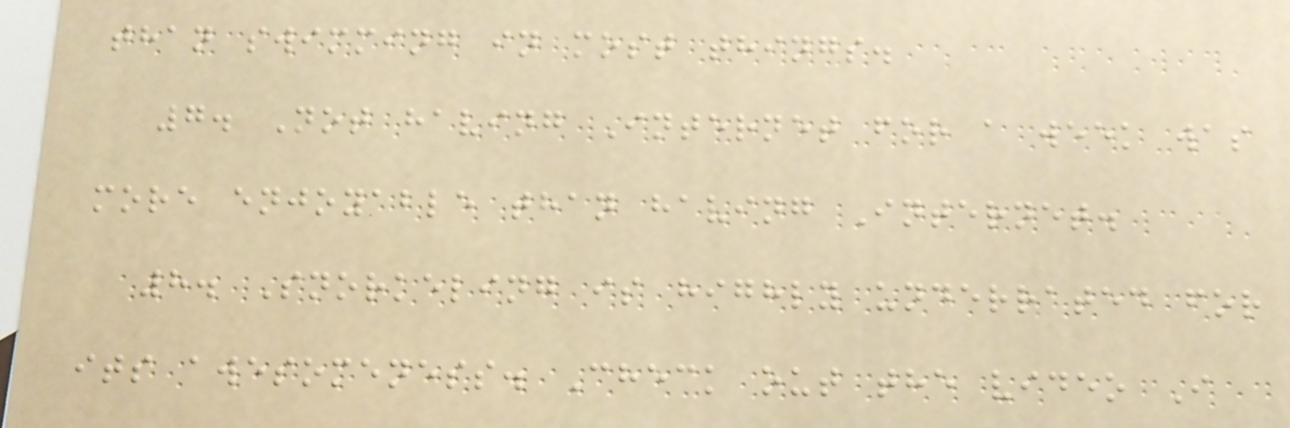than swimming in most things.
7. Not having Internet for a week was
more enjoyable than having Internet.
8. Snorkeling is highly underrated for
its awesomeness. Check out the video I
